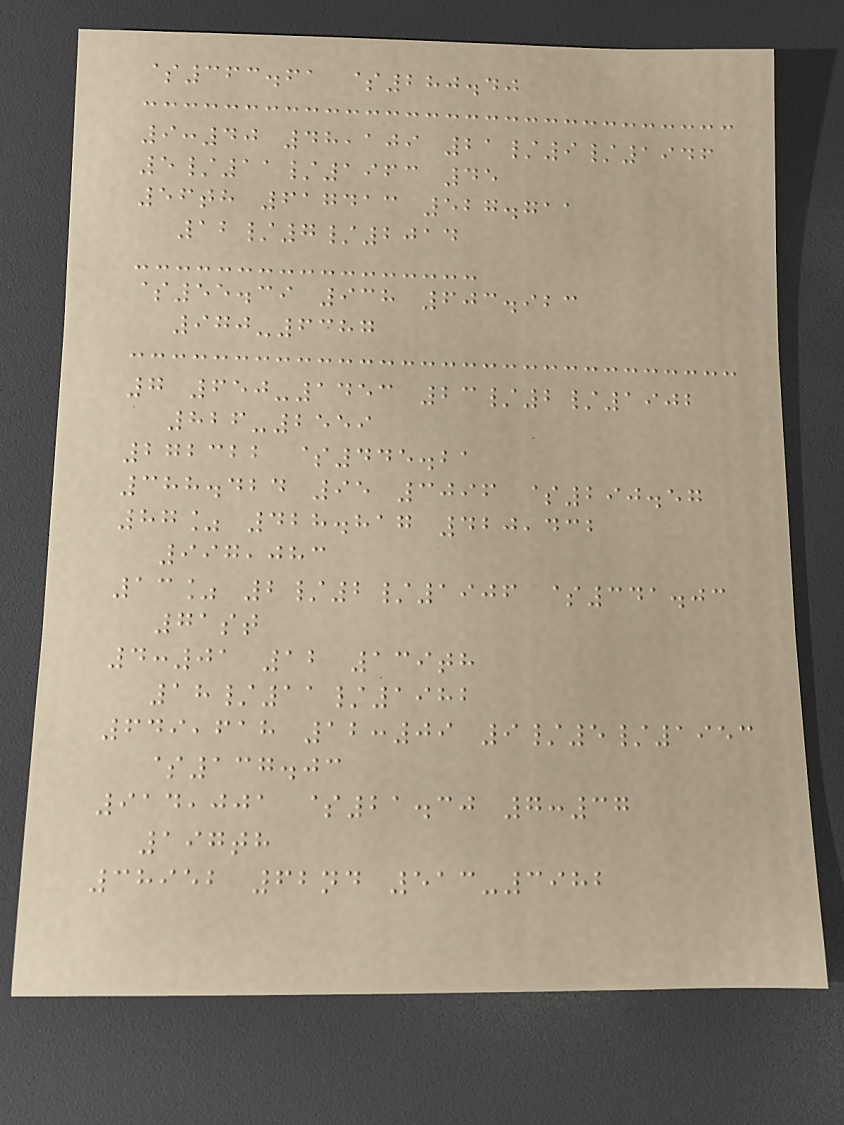$363.61 $280.40
9:40 48,109 21/9/1946
5/11/1963 45
56th 617413 527.711
12/7/2014
$55.39 938 603.923
970-6387
7 650-1453 23/2/1902
826-2559
272322 $445.21
388.424 95 3096 $290.57
87% 428.817 420,432
997,083
13% 2/2/1906 $341.03
71st
4:01 12 139th
18/11/1982
649,618 12:09 9/5/1953
$137.03
914,001 $21.30 7:37
197th
38952 62nd 513-3982
